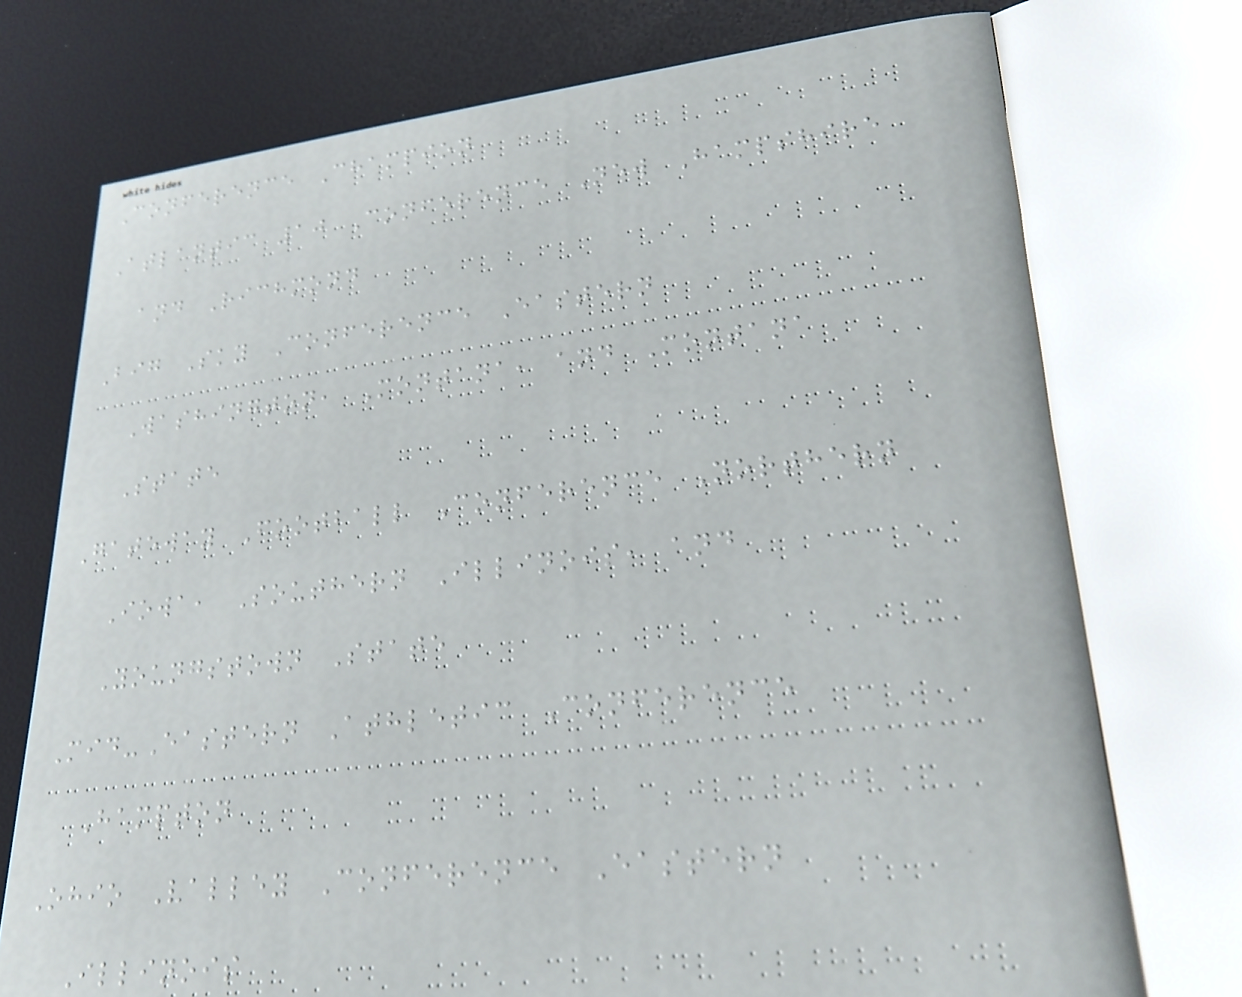Conference Champion
Atlantic 10 Conference New Hampshire
and Richmond
Big Sky Conference Eastern
Washington, Montana, and Montana
State
Gateway Football Conference Northern
Iowa, Southern Illinois, and
Youngstown State
Mid-Eastern Athletic Conference
Hampton
Ohio Valley Conference Eastern
Illinois
